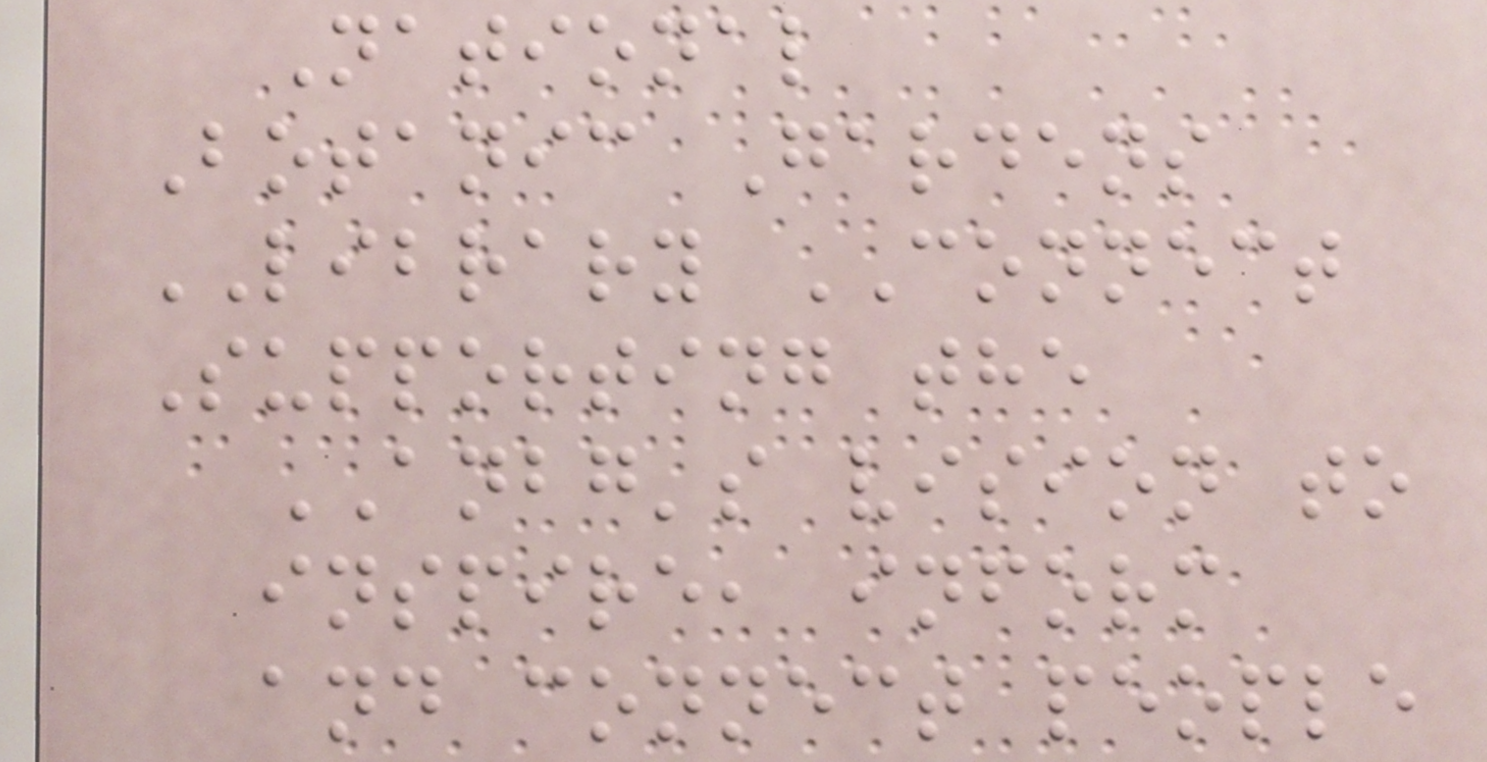National
Botanic Gardens
LIBRARY CONNECT
Supporting the
ANBG's vision to
inspire, inform
and connect people
